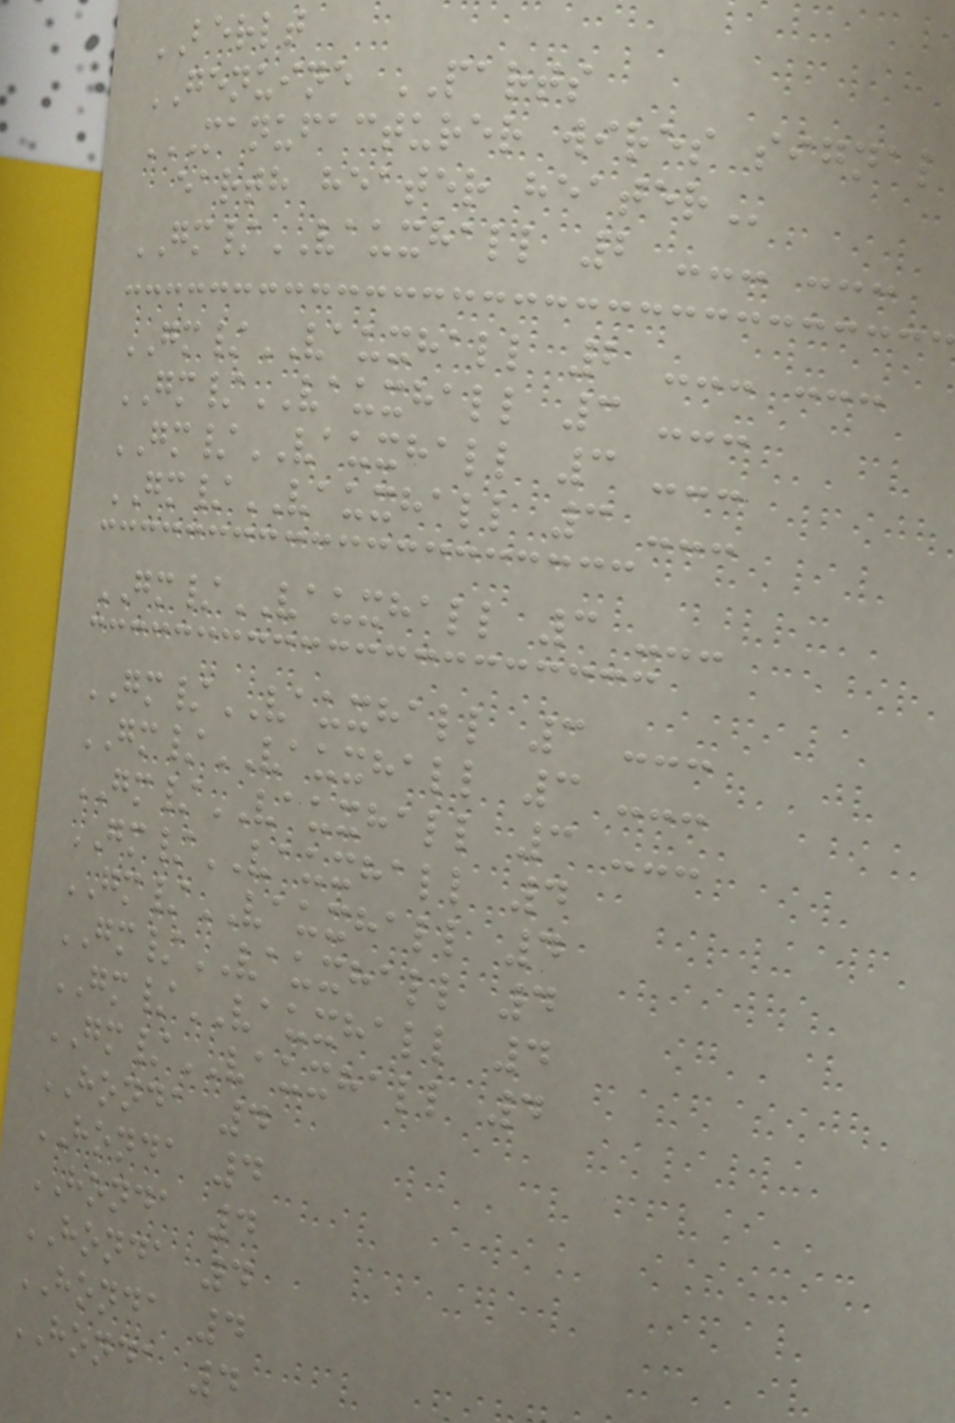BERLT
GENUINE PARTS
MANUFACTURER WIRES SIGNAL
EARTH HEATER HEATER
GM/VAUXHALL 2 --- ---
GM/VAUXHALL 2 --- ---
GM/VAUXHALL 3 ---
GM/VAUXHALL 3 ---
GM/VAUXHALL 3 ---
GM/VAUXHALL 3 ---
GM/VAUXHALL 3 ---
GM/VAUXHALL 3 ---
GM/VAUXHALL 3 ---
GM/VAUXHALL 4
GM/VAUXHALL 4
GM/VAUXHALL 4
GM/VAUXHALL 4
GM/VAUXHALL 4
HONDA 4
HONDA 4
HONDA 4
HONDA 4
HONDA 4
HONDA 4
